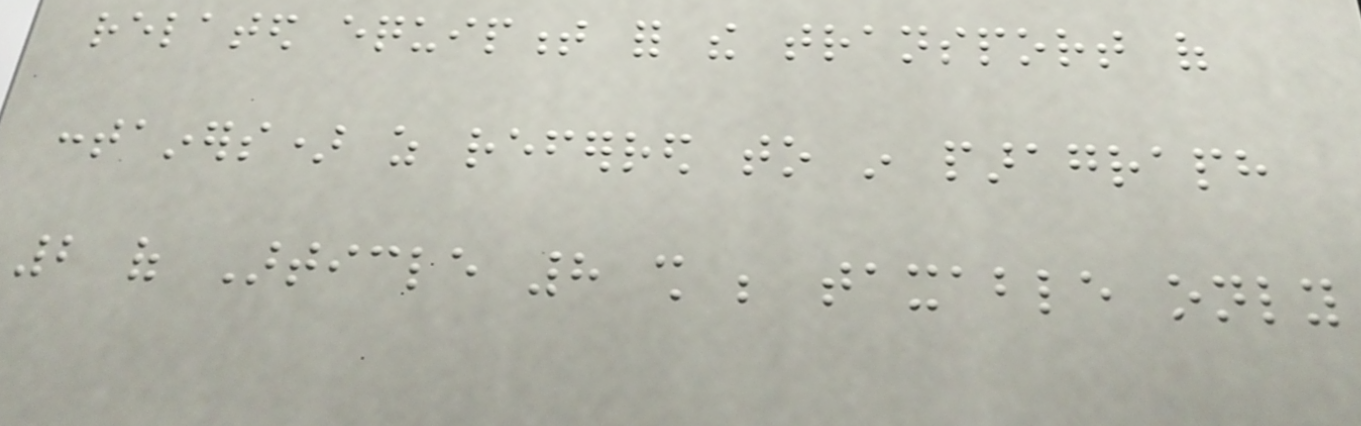related equipment for the transport of
containers) as referred to in paragraph
2 of Article 8 shall be taxable only
